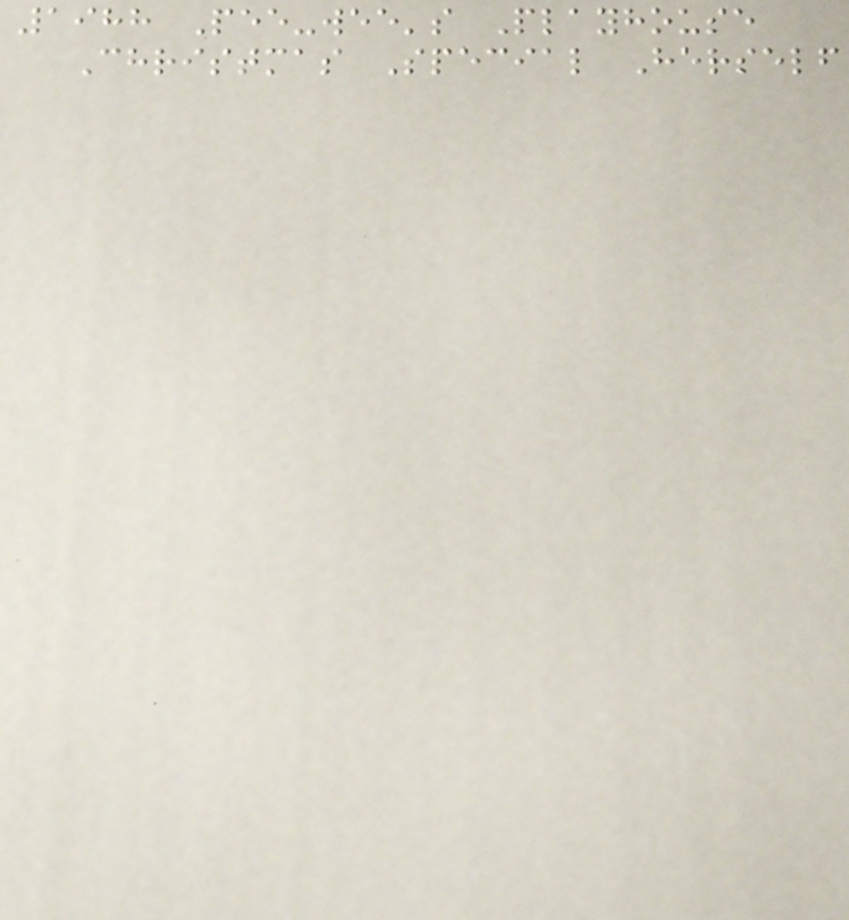1988 Pee-wee's Playhouse
Christmas Special Herself
